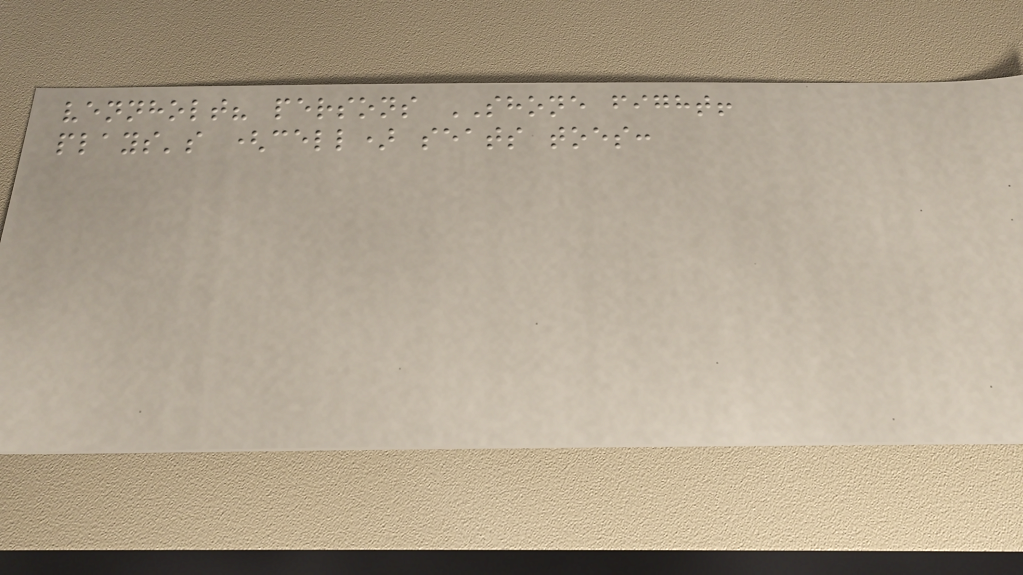vennholt? persons SHONE fight!
plays's (cell) seats toes:
